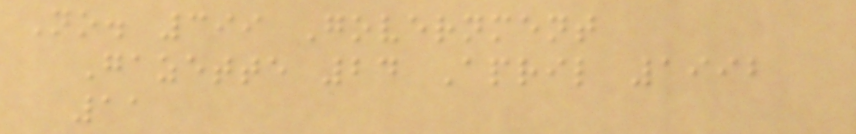No. 399 Government
Gazette 24 April 1992
11
